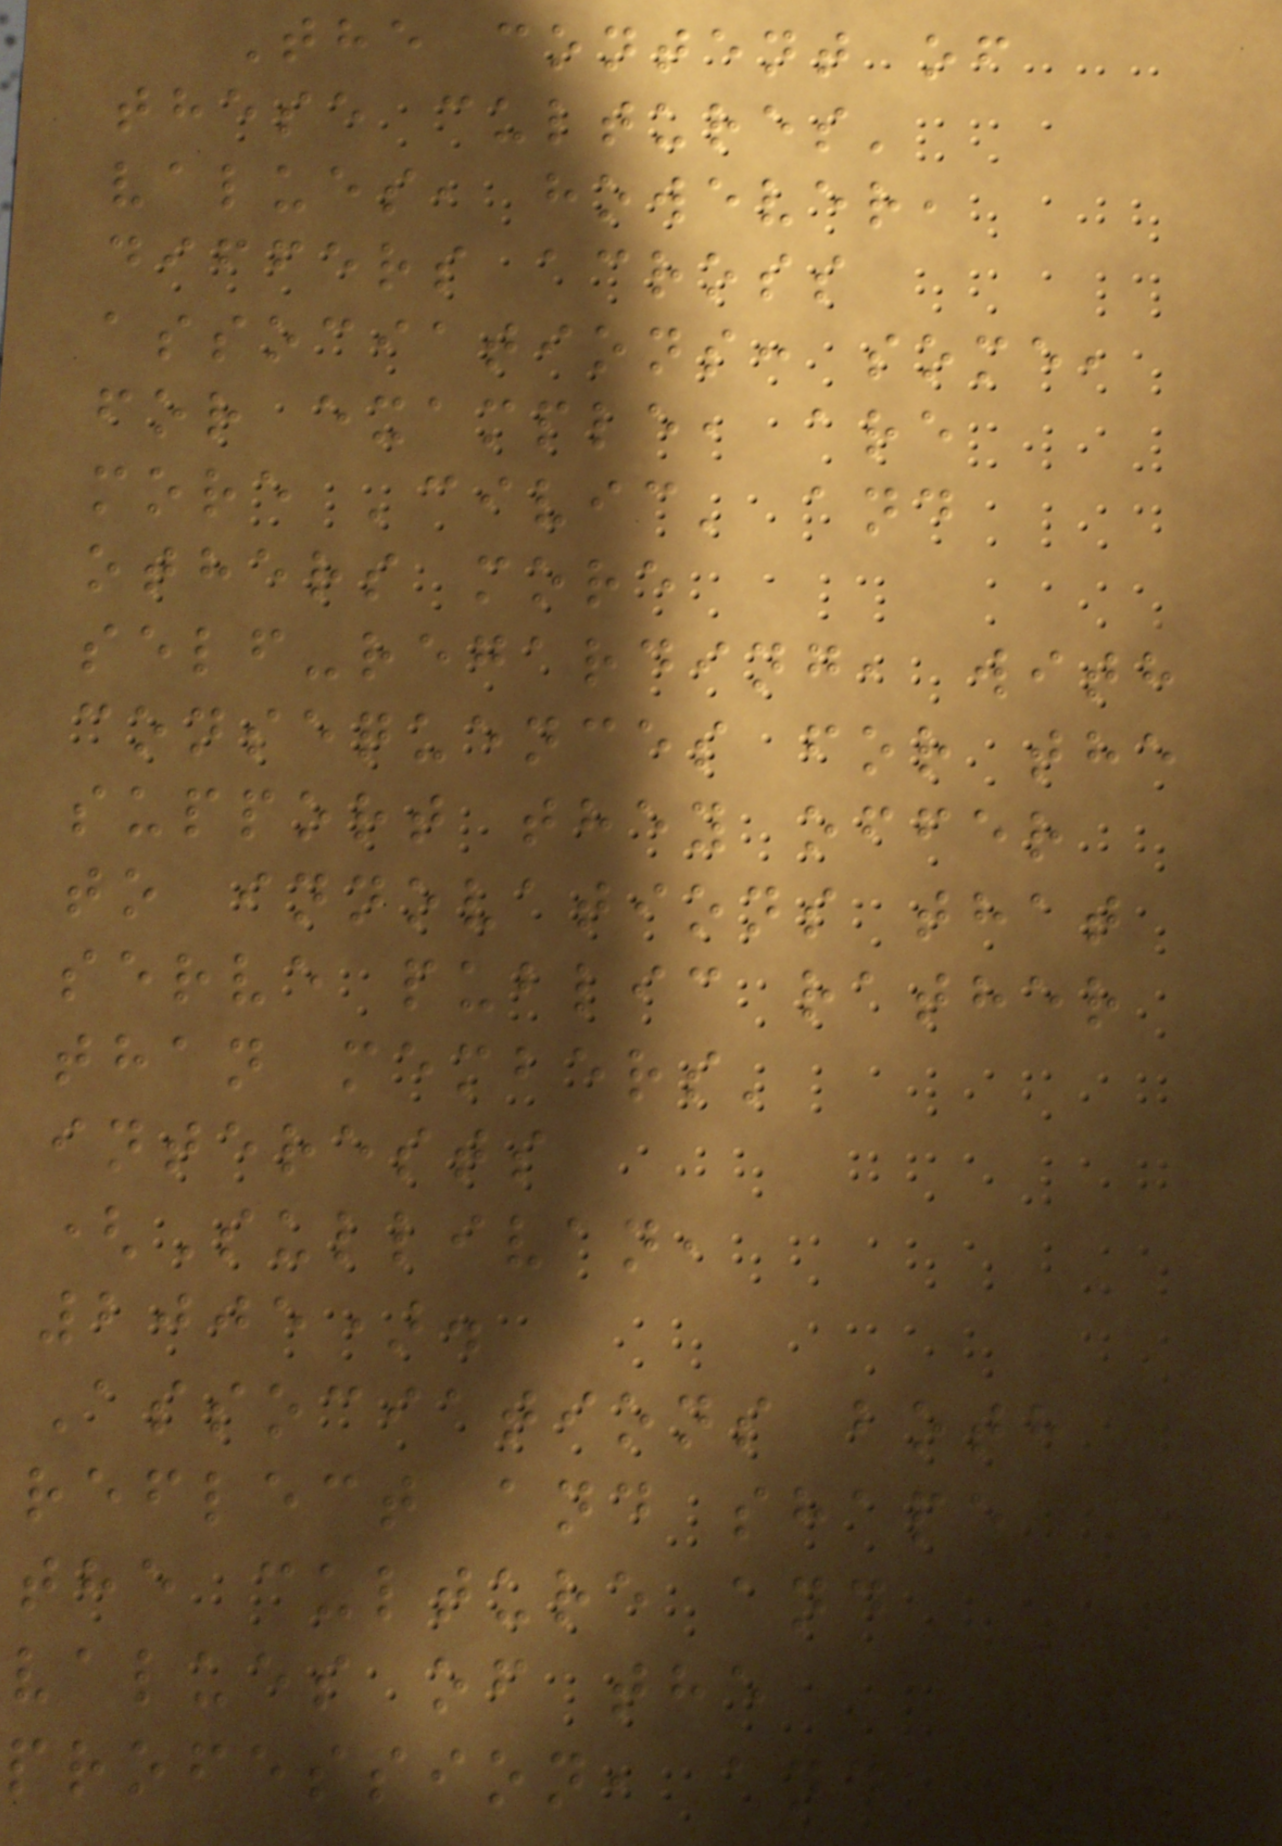The content of
these cultures'
values, however,
differs across
associations: some,
for example, are
more 'civic' and
others more
self-regarding, with
consequences for the
support they offer
to innovations that
serve public rather
than members'
interests
(Sullivan,
2005).
Associations both
reflect and shape
the culture and
values of the
profession, and
